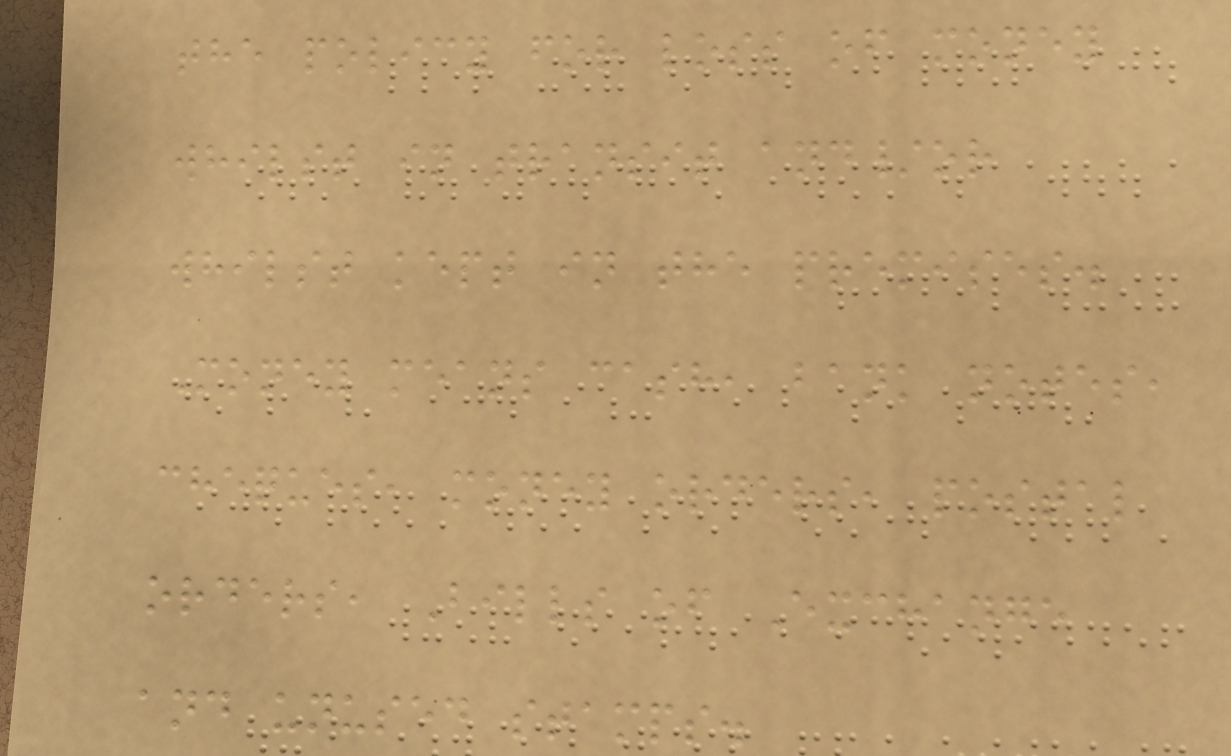the policy for loss of money
whilst in transit and/or
whilst kept in the premises.
Money means cash, bank notes,
cheques, money orders, postal
orders, Bills of Exchange
and unused stamps.
